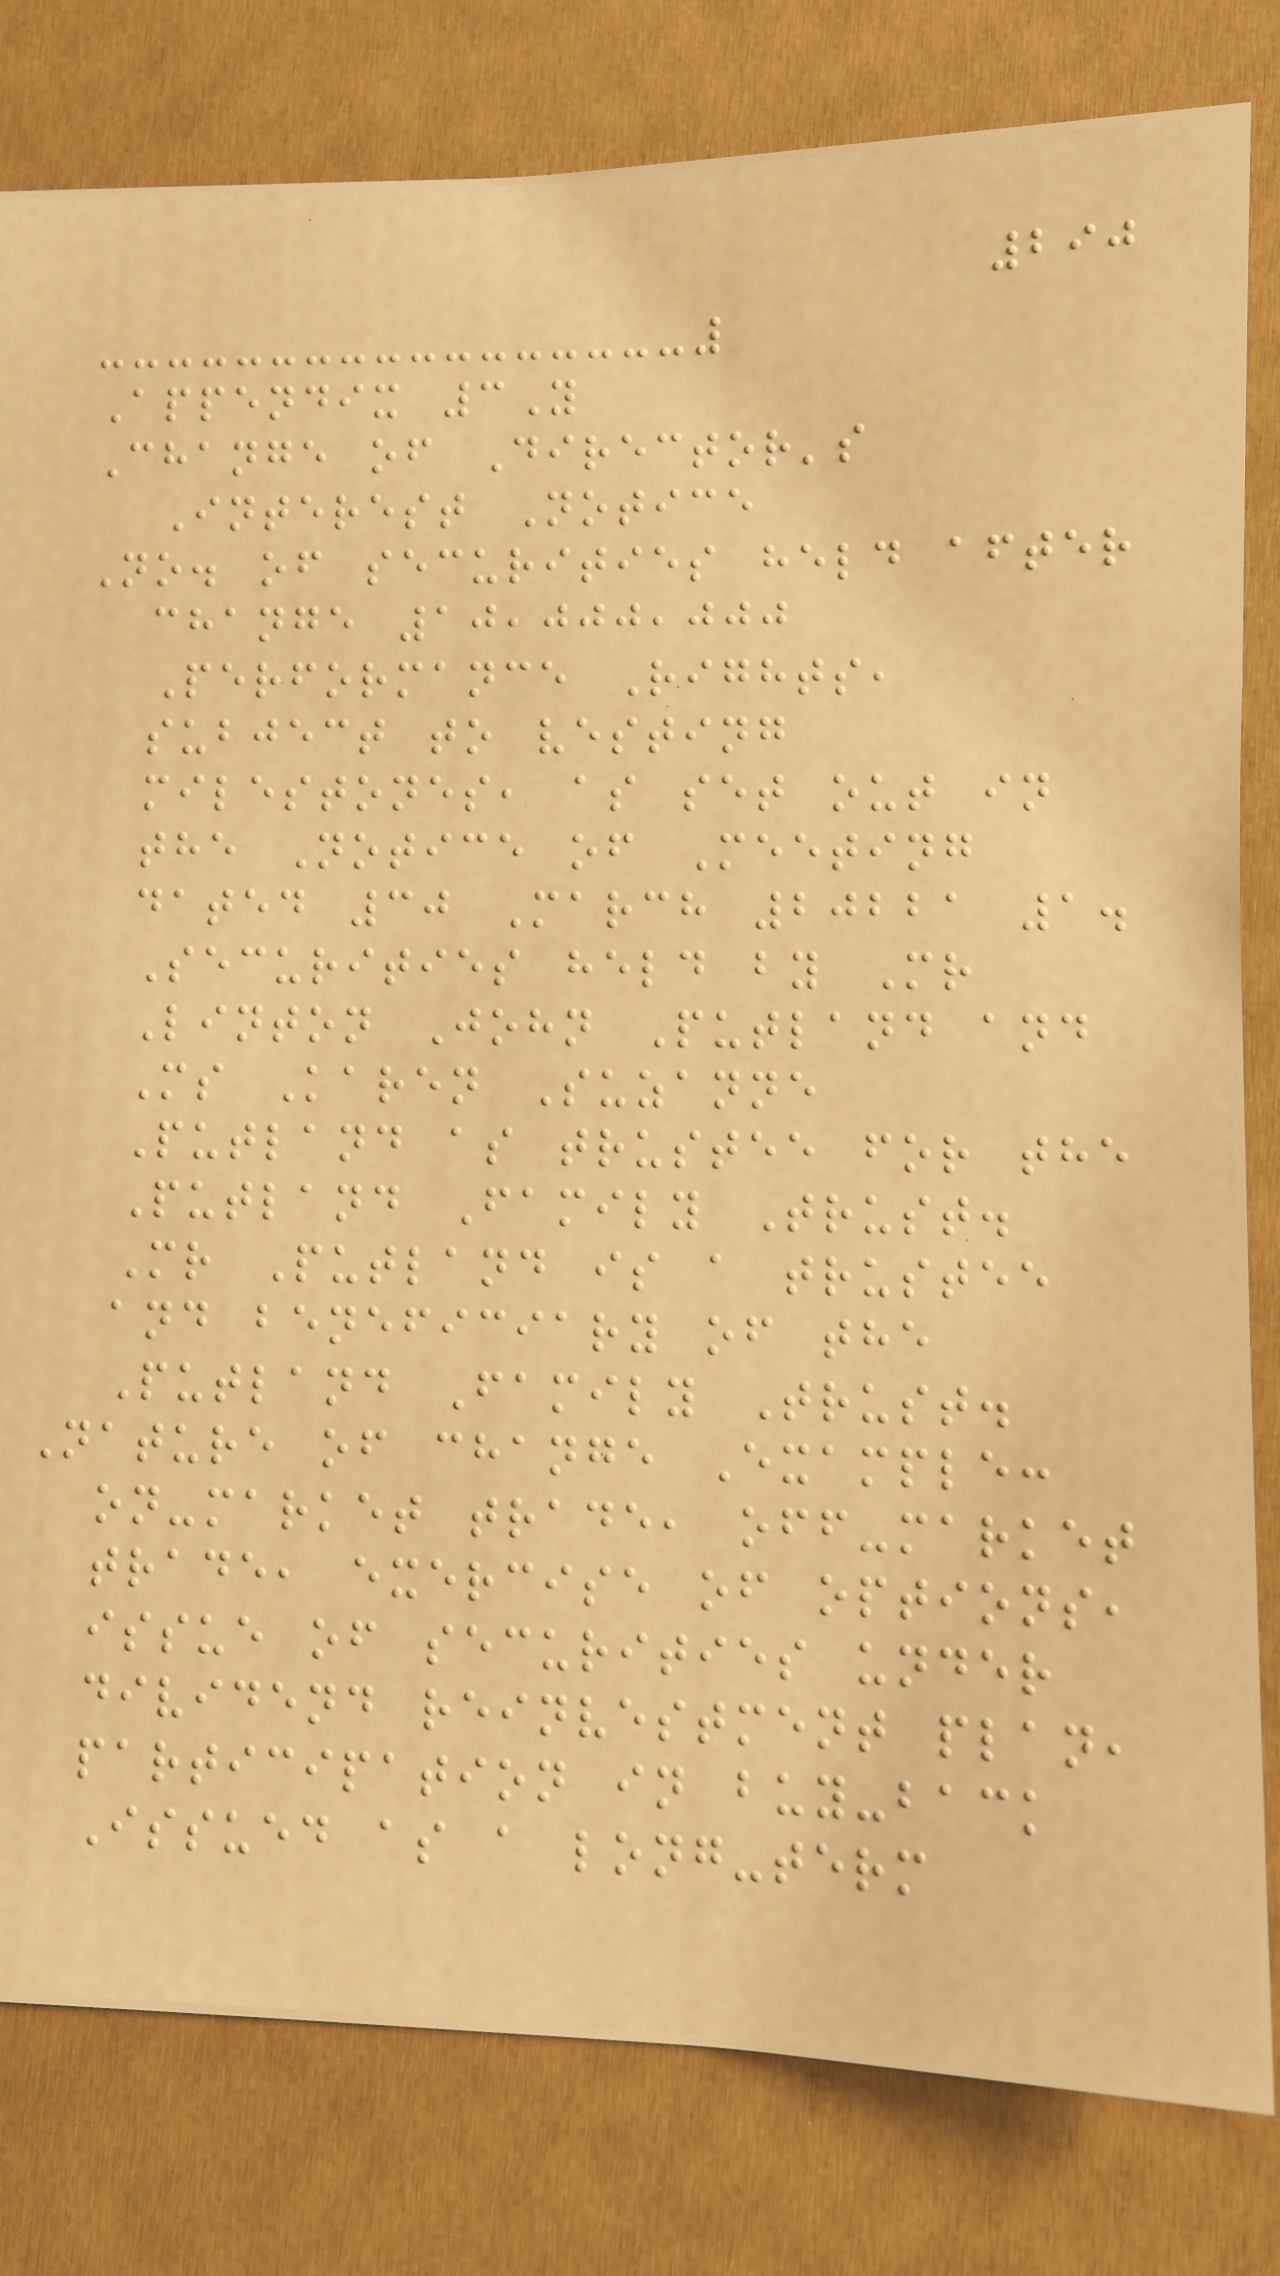290
Appendix 3Y
Change of Director's
Interest Notice
No. of securities held after
change 10,000,000
Performance Rights,
subject to vesting
milestones, as set out in
the Notice of Meeting
dated 30 March 20221 1.
Securities held by Mr
Linton John Putland and
Ms Karen Suzanne
Putland as trustee for the
Putland Family Trust.
Mr Putland is a trustee
and beneficiary of the
Putland Family Trust.
Nature of change Example:
on-market trade, off-market
trade, exercise of options,
issue of securities under
dividend reinvestment plan,
participation in buy-back
Issued as a long-term
